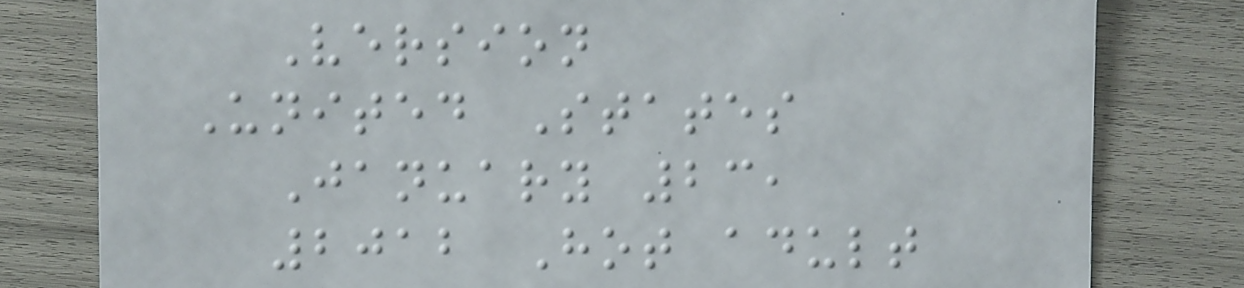Version
United States
January 23,
2012 Hot adult
